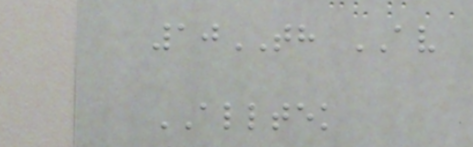10TH AV
ALLTEK
